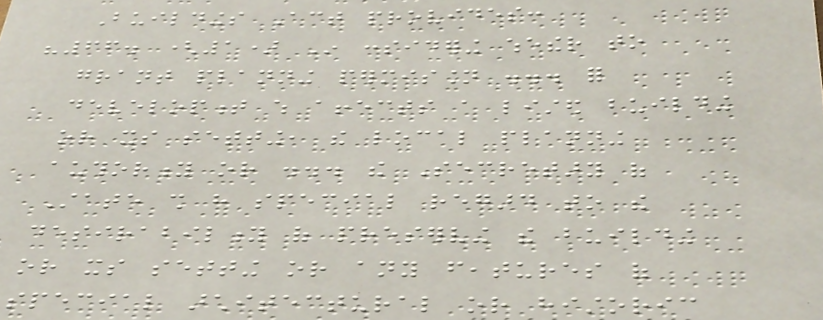Buildings Act provides:
"66. (1) In considering whether to
grant planning permission ... for
development which affects a listed building
or its setting, the local planning
authority or ... the Secretary of
State shall have special regard to the
desirability of preserving the building
or its setting or any features of
special architectural or historic
